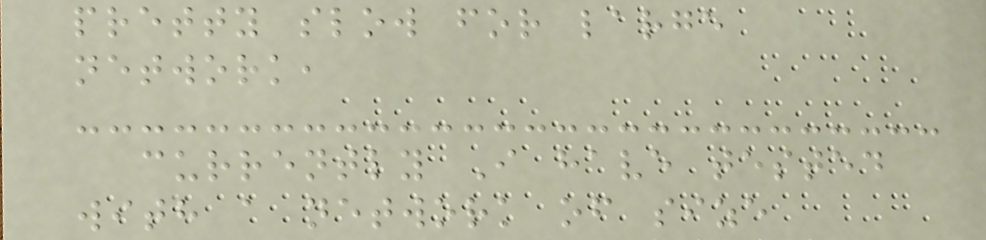pretty slow for large
network,
currently I have tested
with a network of size
